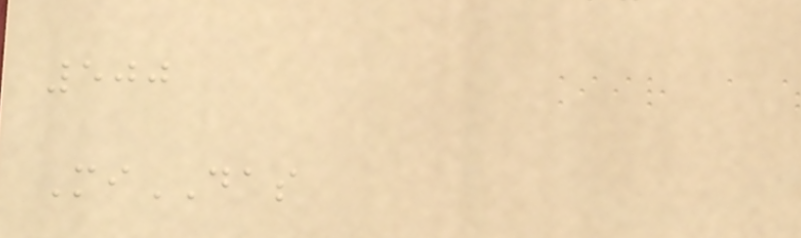500
MiDAS
